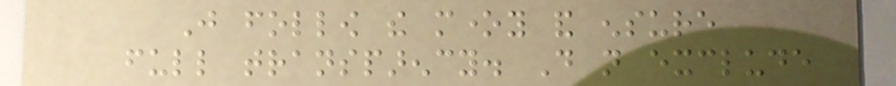Just follow the money and ensure
full transparency. Do not exclude
